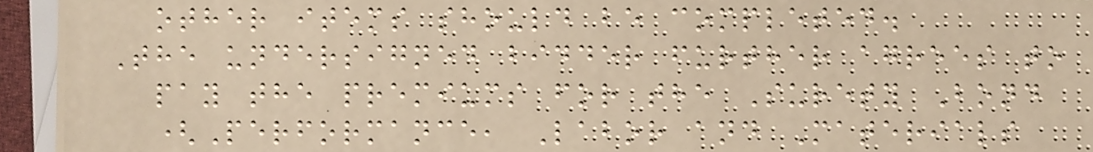other items should be completed.
The undersigned bidder further agrees to
pay the premiums for the Surety Bond
(Performance, Labor and Materials
